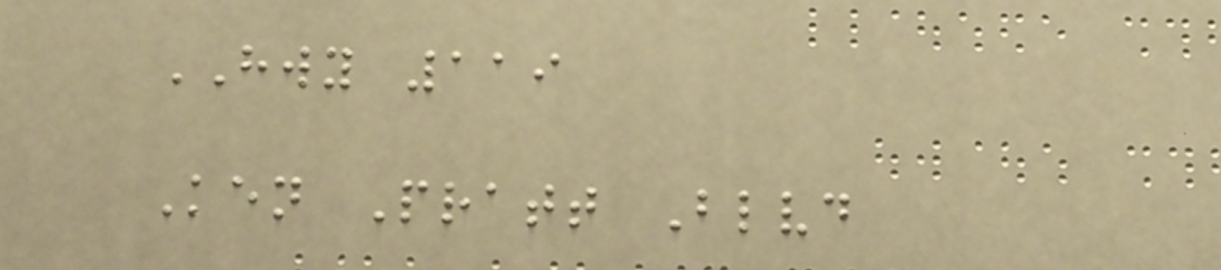HWY 119
Ken Pratt Blvd
